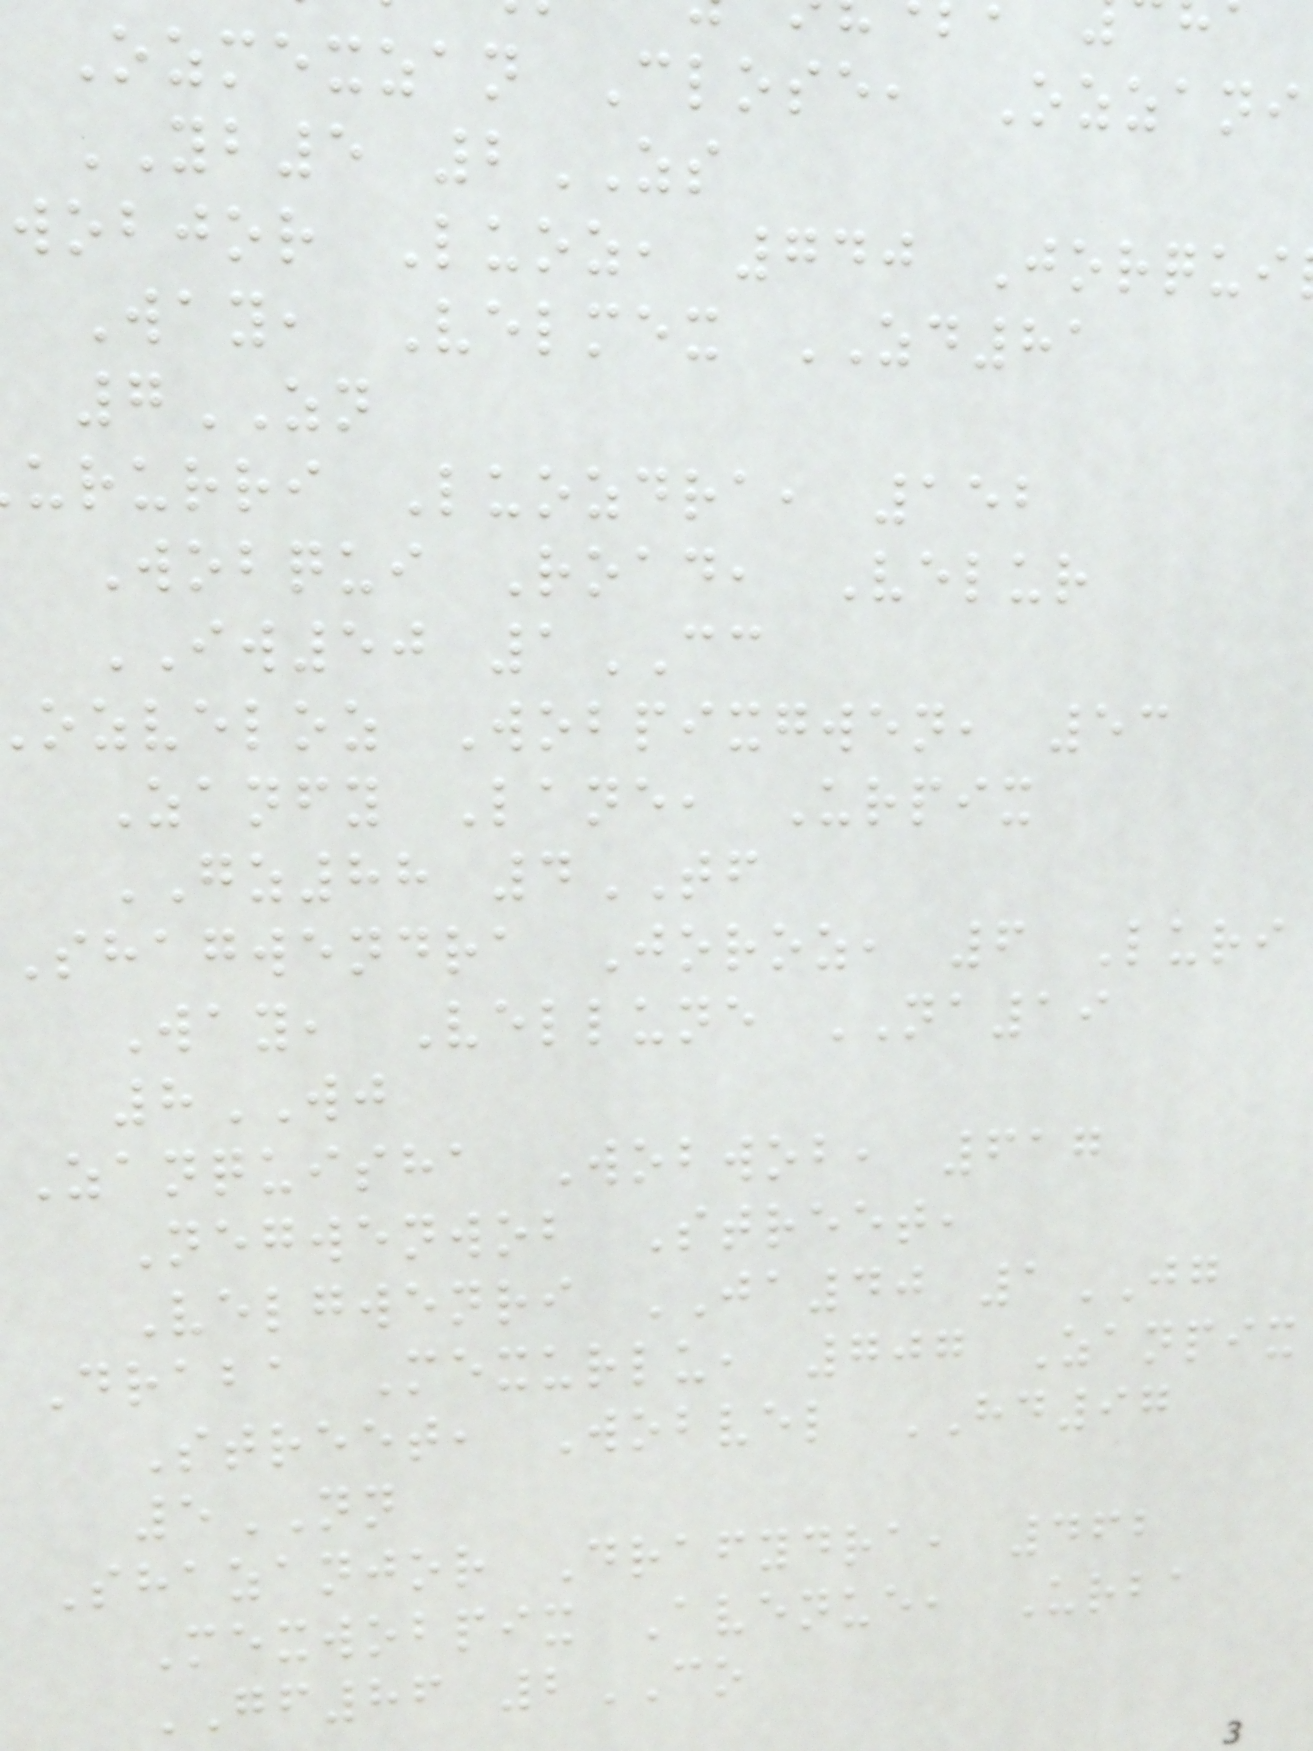Ozmexzan Close, Ozzani
YB5 2ZS
wobjor Luoz, 740 Jorqui
Way, Velmex ZD81
7ZN
ururri Luozdra, 152
Wobqui Road, Velur
IW50 1CC
ozveloz Wobpixgwen, 53
Zanfy Lane, Urpix
GZ88 4TF
Shagwendra Joroz, 6 Luri
Way, Vellune NA19
8WJ
Zanquisha Wobwob, 617
Negwenwob Street,
Velgwenri JA40 1JG
Draba Mexurlu, 707 Zanpix
Street, Wobvel HD97
5NN
Shazanjor Drafydra, 462
Mexwobpix Avenue, Urba
GF86 2CO
